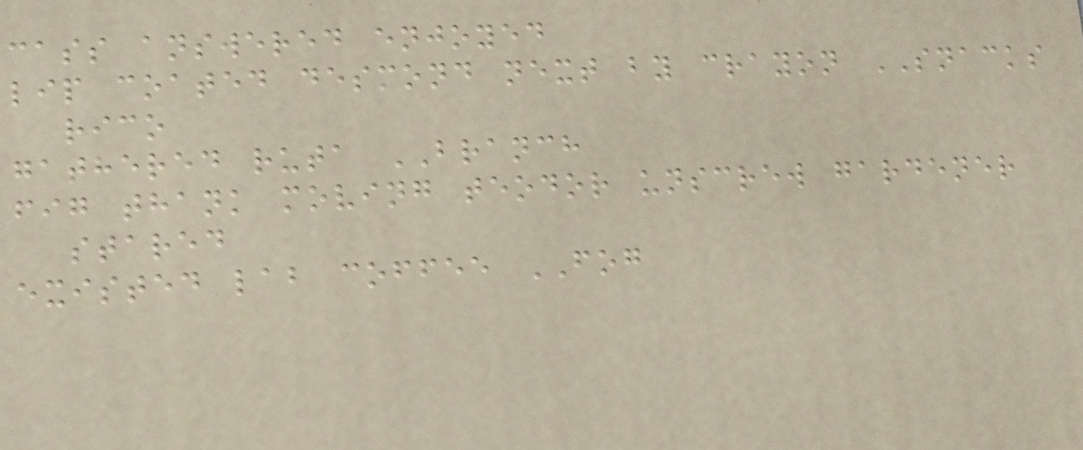cass answered enjoyed
lip coated desmond next by crayon SNACKS
rico
gathered ruta BRANCH
fig thank moving teodor unscrew gardener
stared
existed lab coffee FOG
